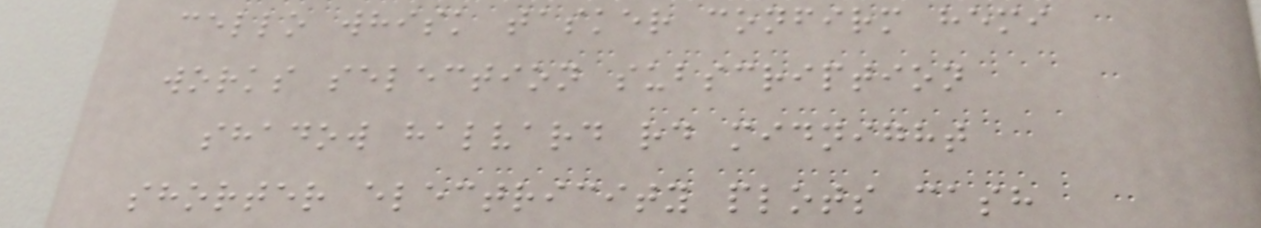cello whisk tasker confirm hemi
works selection subscription
shadow halvard rd midnight
shorter electricity plots cash
